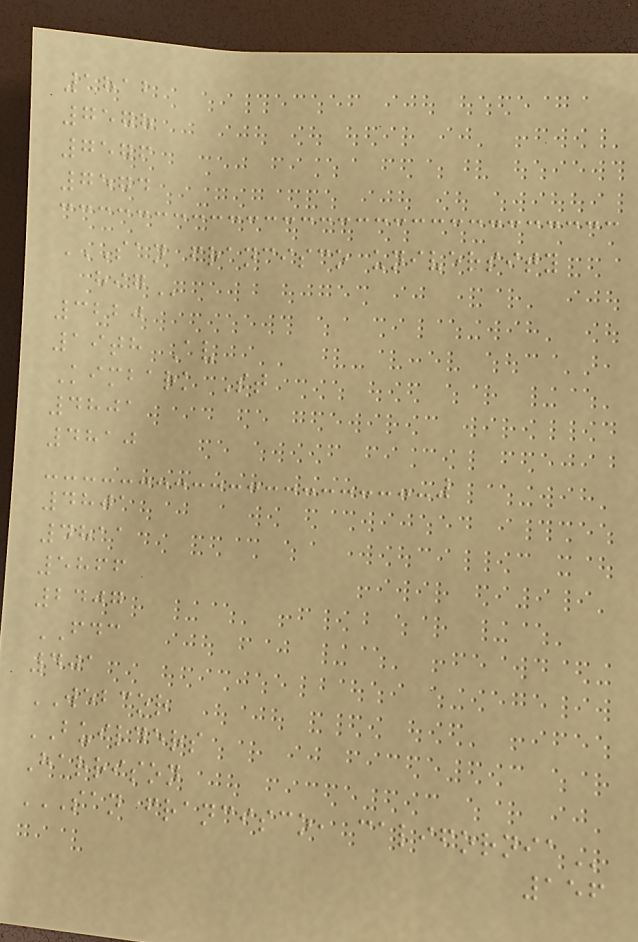1812
7578
7576
7574
SAN FRANCISCO UNIVERSITY
HIG
3220
19th Av
Kimbark St
4801
4810
4801
4811
5866
2407
FDC
401
WEBCOR
BUILDERS
Harrison
SAN FRANCISCO, CALIFORNIA
156
